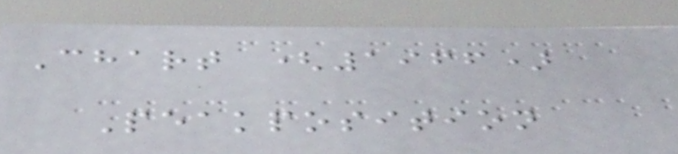Chart (1966)
Peakposition
